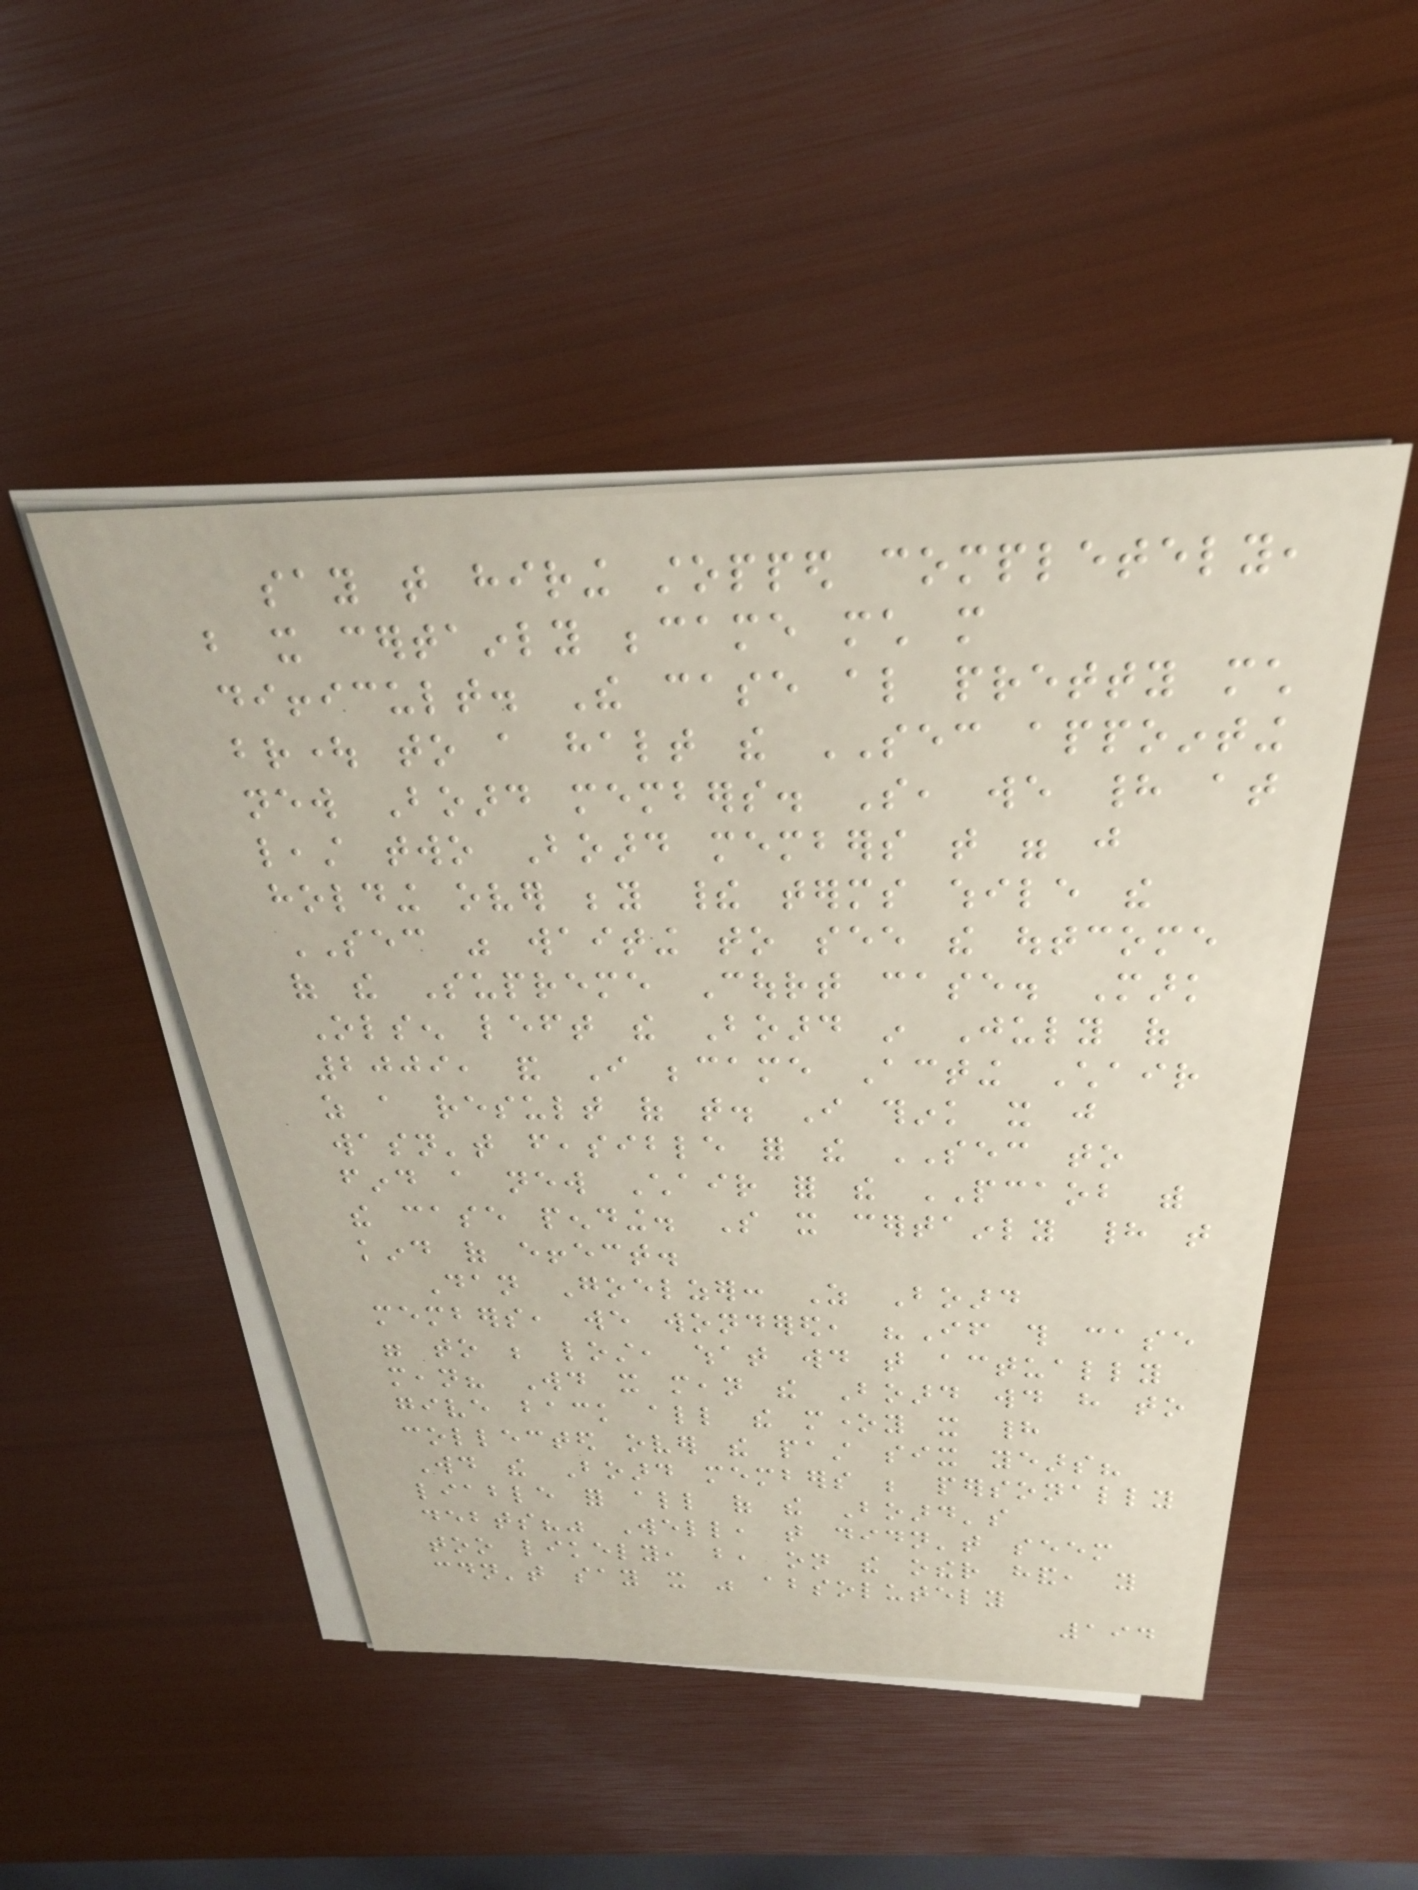say that hiring stopped completely,
but it certainly became much more
difficult. The case also pretty much
brought to a halt the SEC appointing
new Board members. So, we had at
least two Board members that were just
holding over beyond their terms while the
SEC was waiting to see the outcome
of the Supreme Court case. Mark
Olsen left the Board in July of
2009, and I became Acting Chair
as a result of that. I think it just
wasn't feasible for the SEC to
find a new Chair for the PCAOB with
the case pending. So it certainly had that
kind of effect.
Dan Goelzer: As Board
members, we wondered, "If this case
were to be lost, what would that actually
mean? Would it mean the Board would have to
give back all the money it had
collected over the past six years?
Would the Board members be personally
liable for all of the Board's
debts?" Well, that didn't seem
too likely, but, on the other hand, you
couldn't say it was absolutely
194
